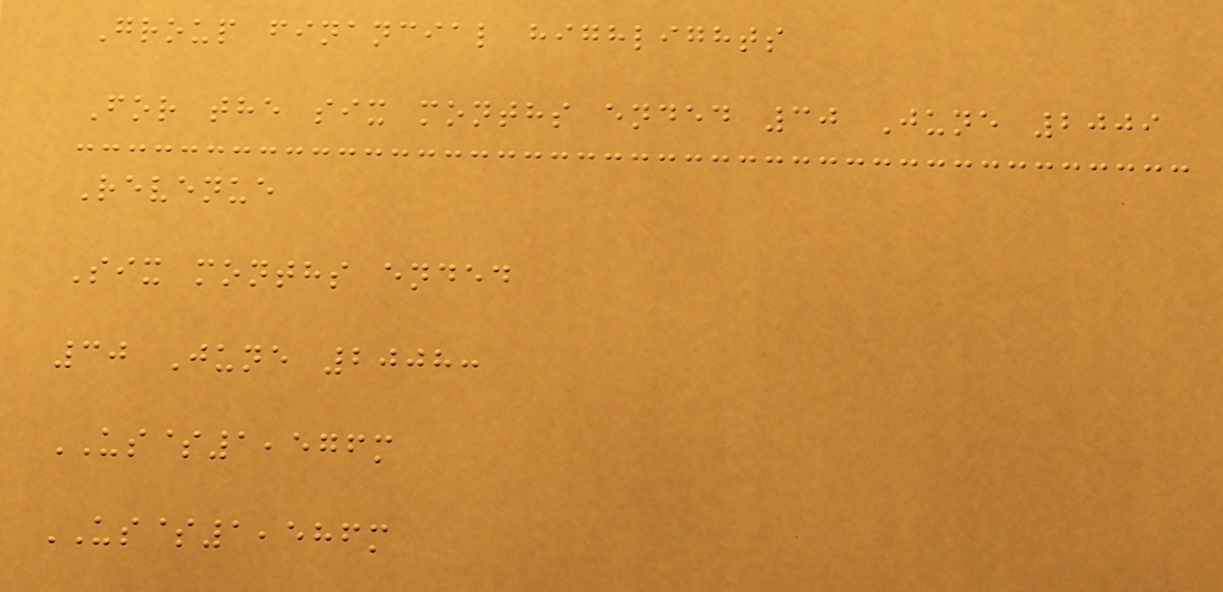Group financial highlights
For the six months ended 30 June 2009
Revenue
Six months ended
30 June 2008:
US$1,576m
US$1,586m
